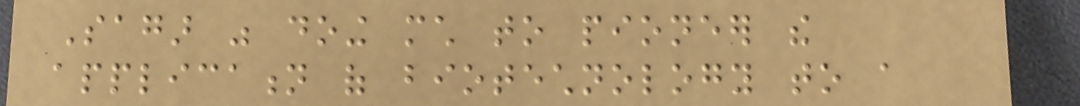Sagar was doing much to pioneer the
application of biotechnology to a
